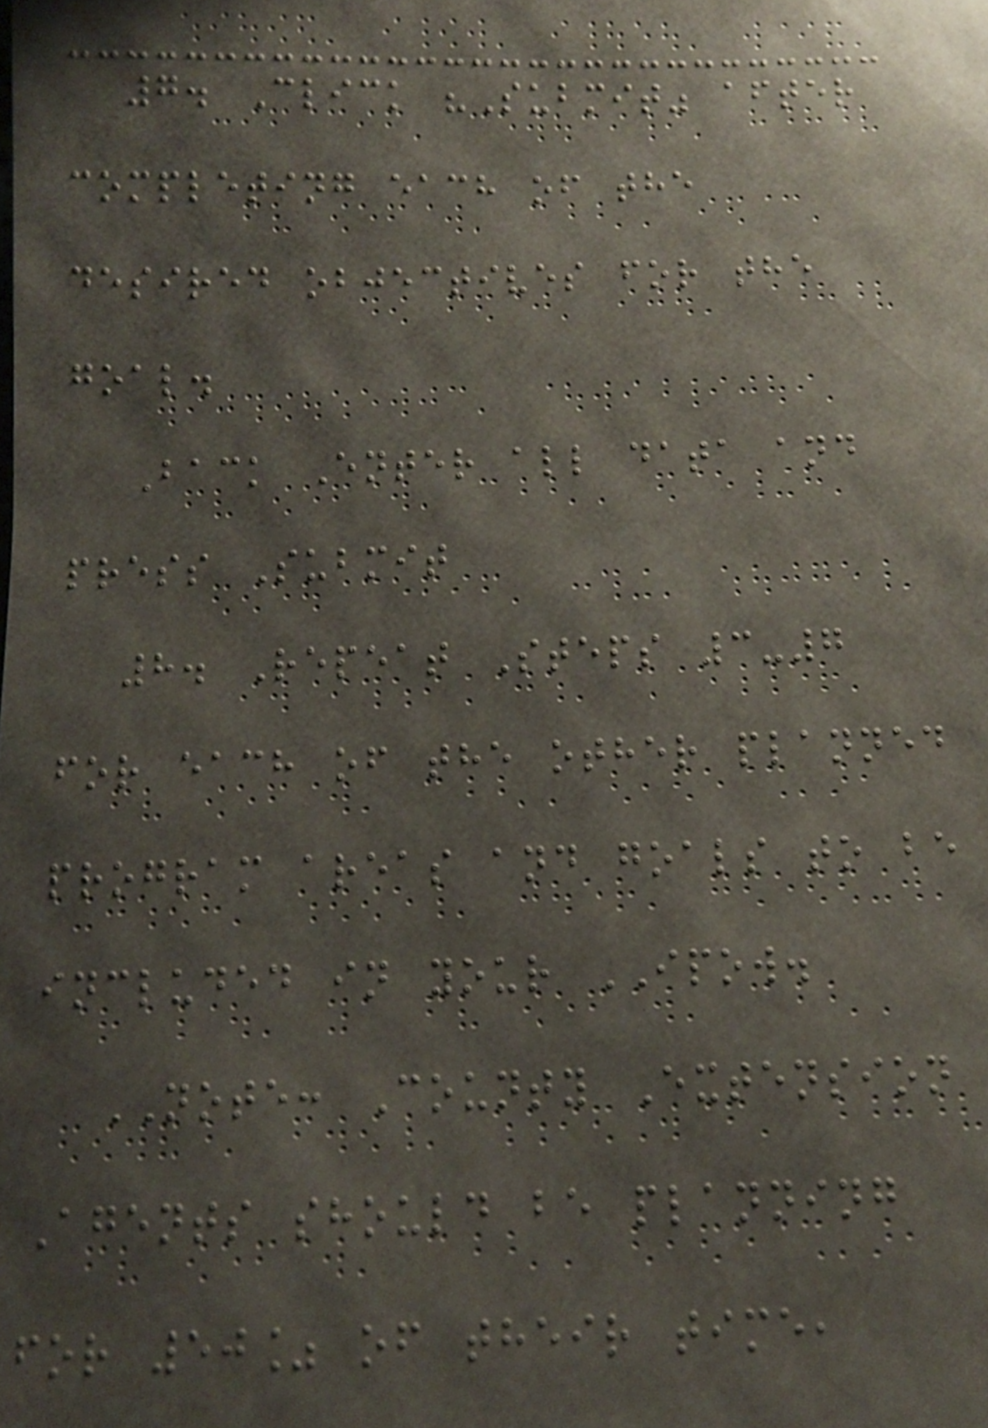7. Click "Submit" after
completing each of the
desired objectives for the
goal.
Back Enter all data and
press Submit
8. Repeat Steps 3-7
for each of the other planned
program areas and goals to be
included in your IPOW.
NOTE: County Extension
Agents should be planning
for 50% of their time,
